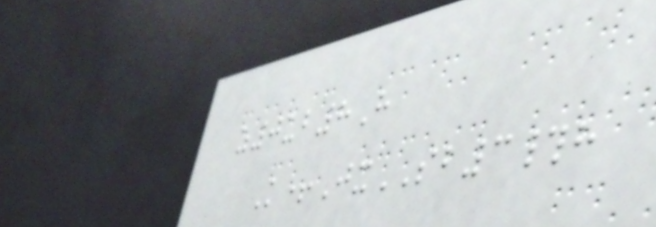z0ub8H
K+JxSB3#h
